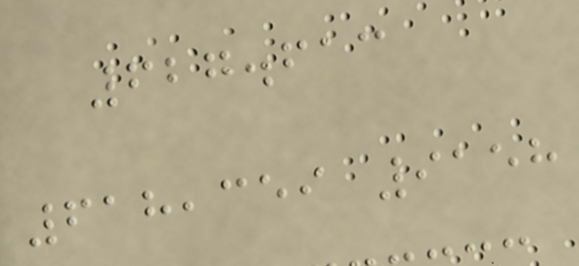627.613
618,359 9158
